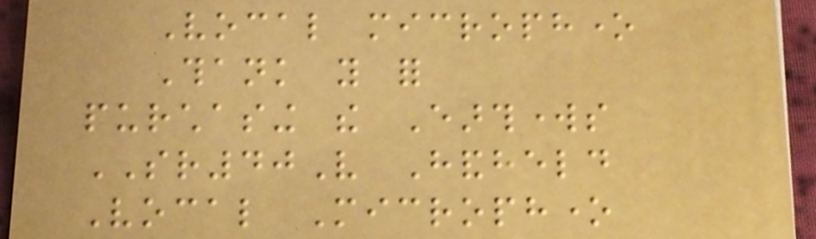Vocal microphone
Thank you for
purchasing the Earthworks
SR40V Handheld
Vocal Microphone
